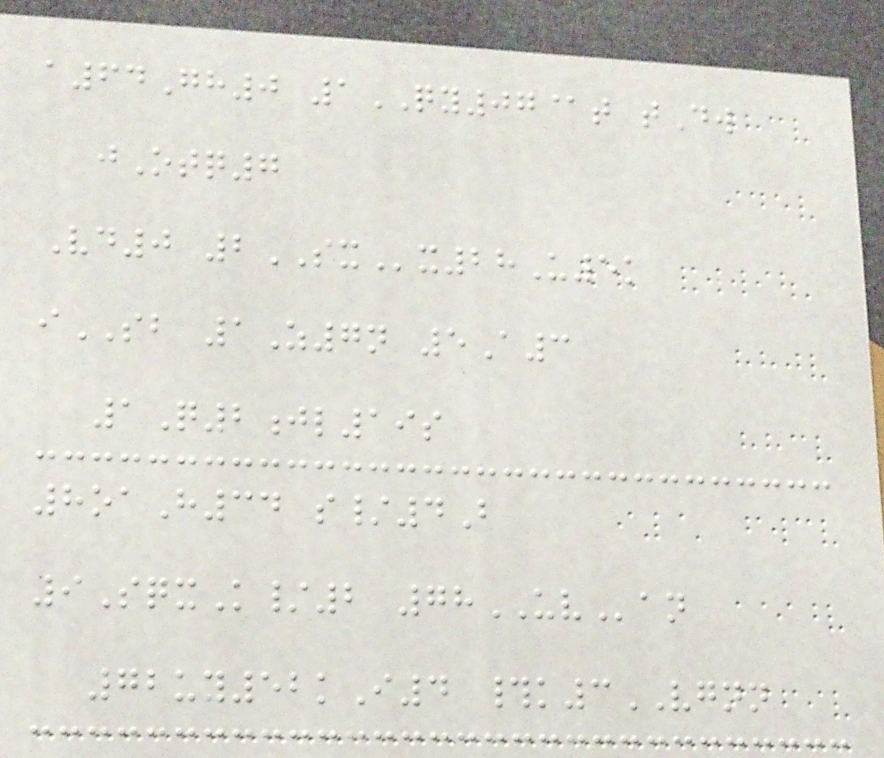a64Gh0 1QY07@t tDw
jOtq7
Vd0 2SXx28U5k
iSB 1Z7n 5A3
1Q2jl19s
8oaH34 s/4B
9SqxK/2 78UVan
72uy52kI4 #k3VGNN
